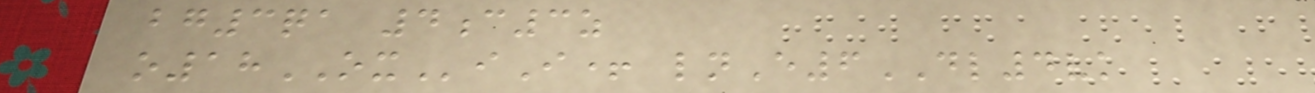bg3qa 4c3z
o18OXiI+ lnE6DL4vk
